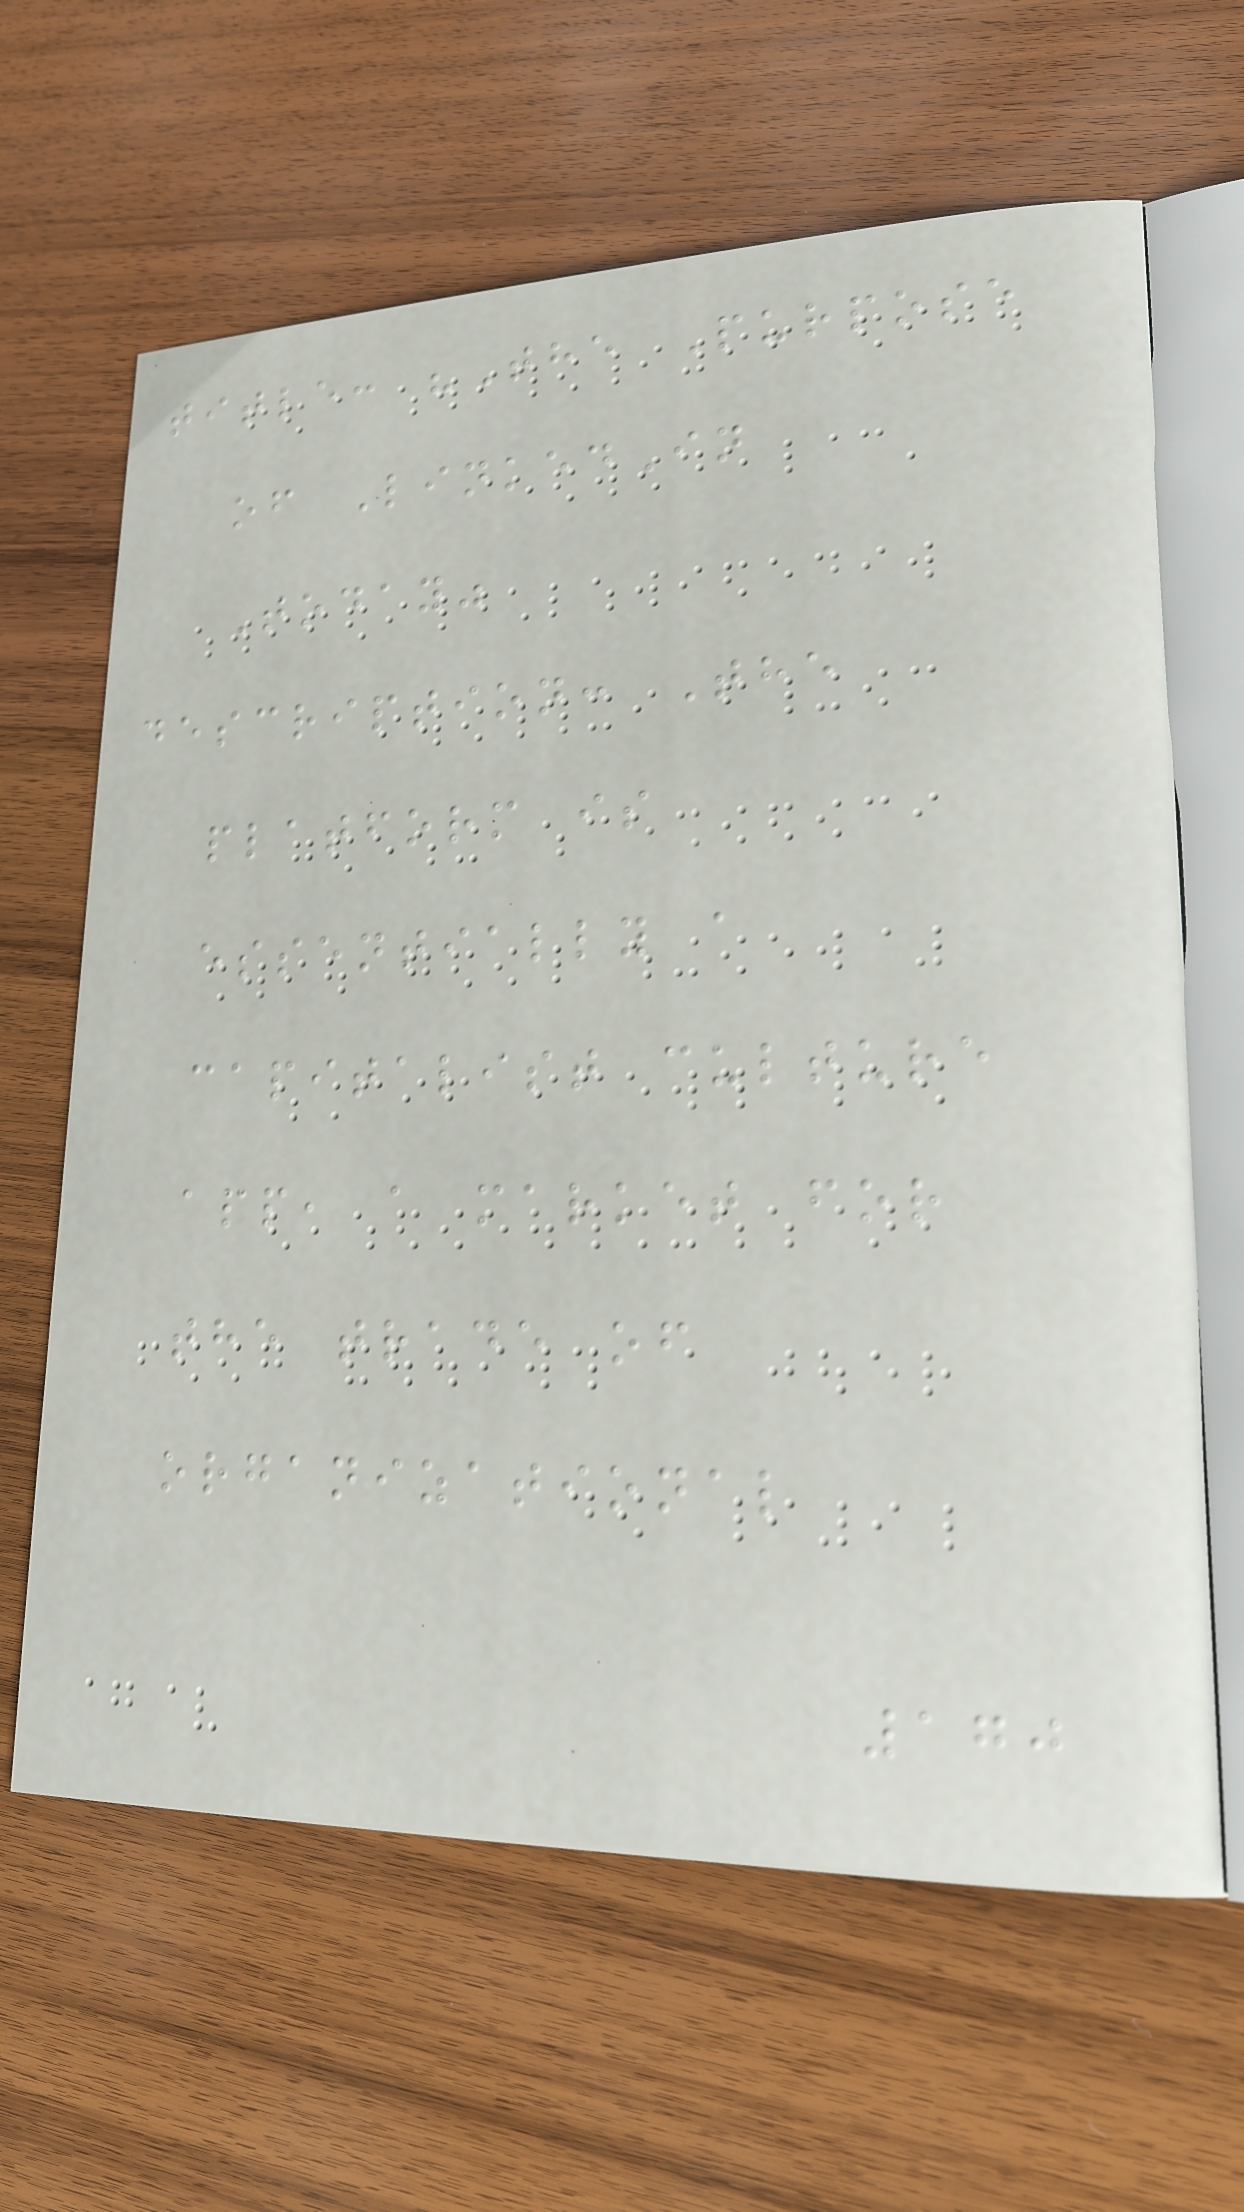title: "The Purpose
of LinkedIn
Today"
description: The
platform is
essentially a
capitalist culture
app, a market for
the trade of
organizational
170
